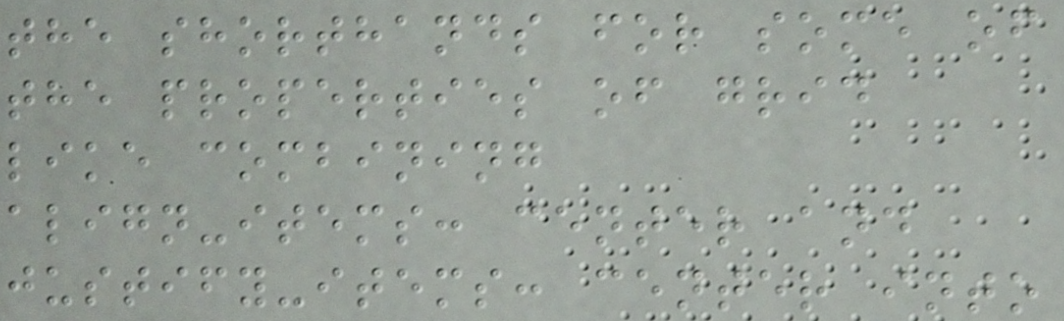the shorthands for some of
the properties of grid
like combining
align-items: center and
justify-items: center into
